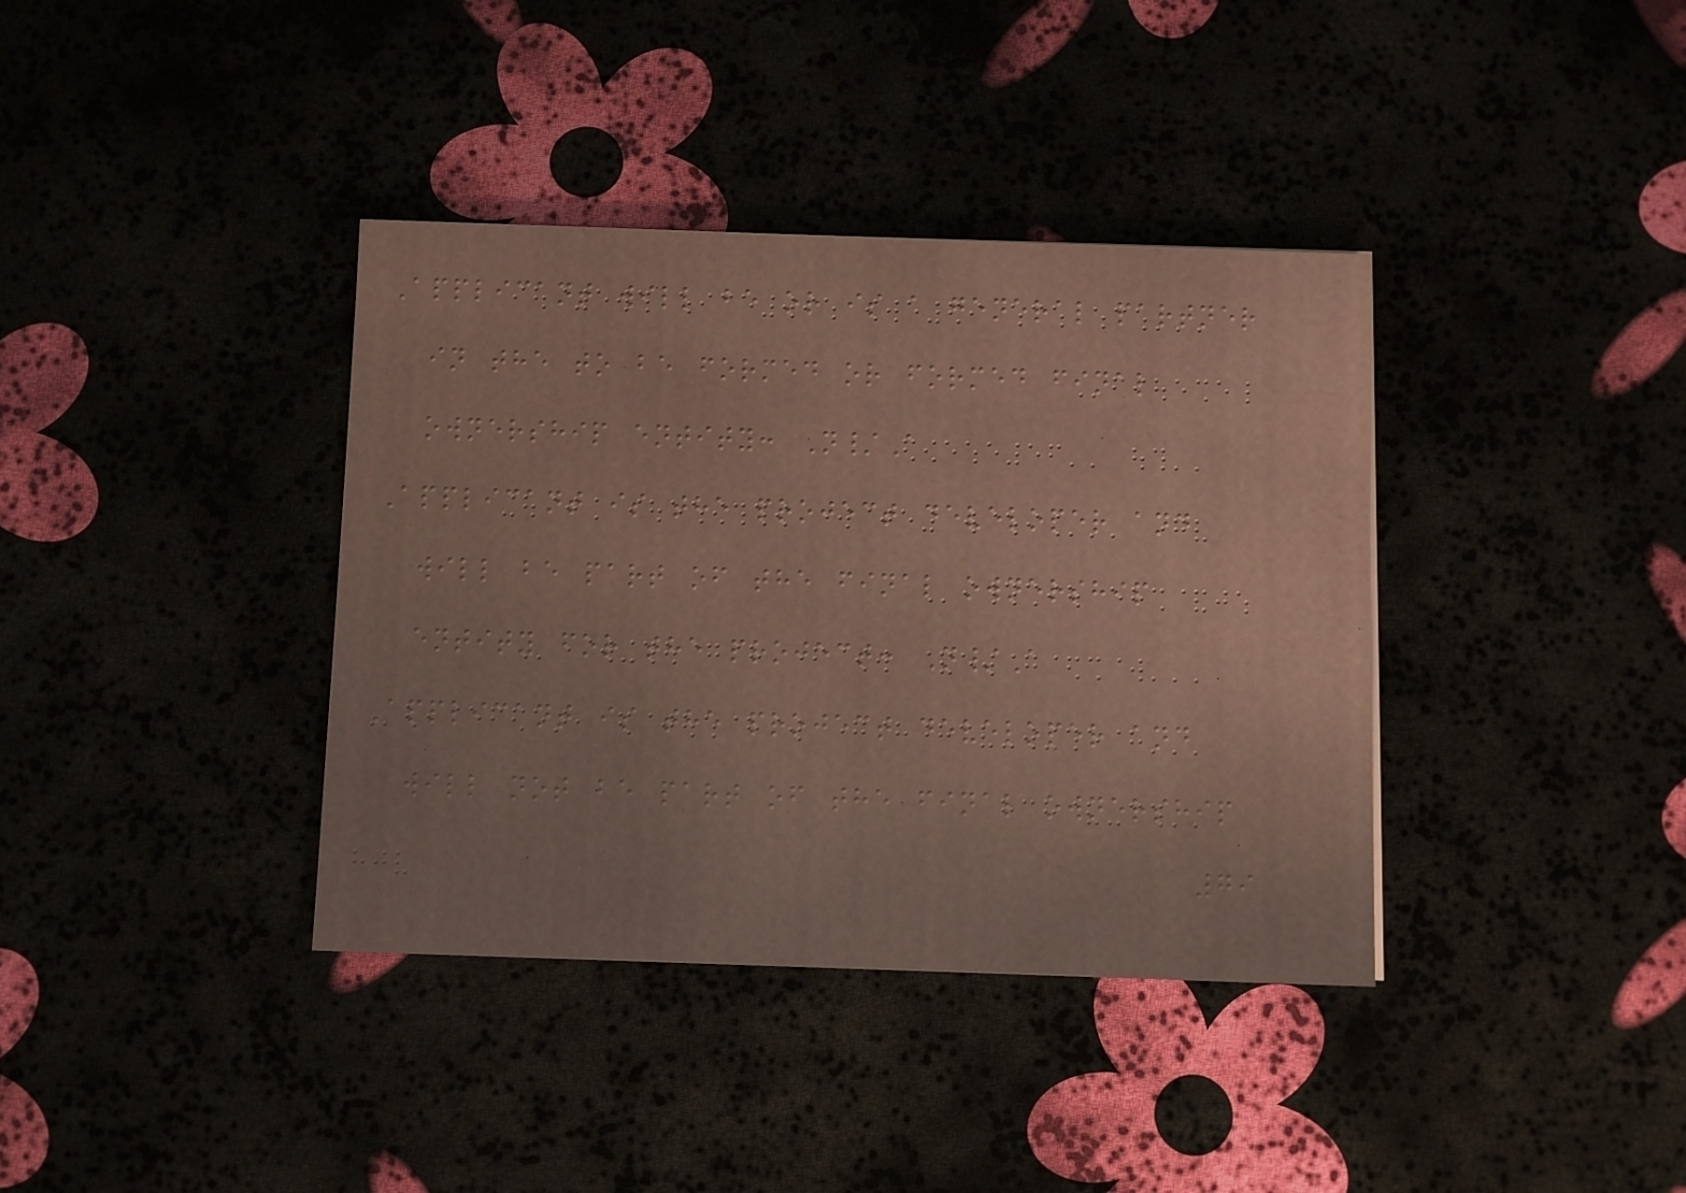Applicant will be or is a general partner
in the to be formed or formed final
ownership entity: N/A
Applicant is the project developer and
will be part of the final ownership
entity for the project: N/A
Applicant is the project developer and
will not be part of the final ownership
79
